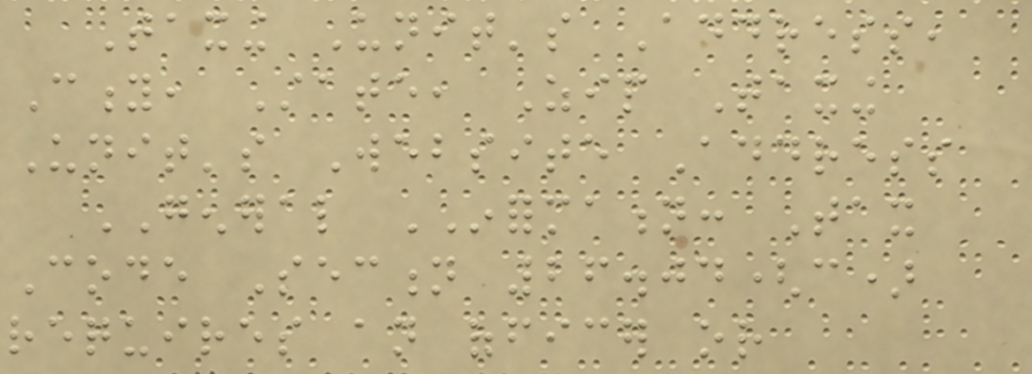Taxing Unit's Address,
City, State, Zip Taxing
Unit's Website Address
GENERAL INFORMATION: Tax
Code Section 26.04(c)
requires an officer or
